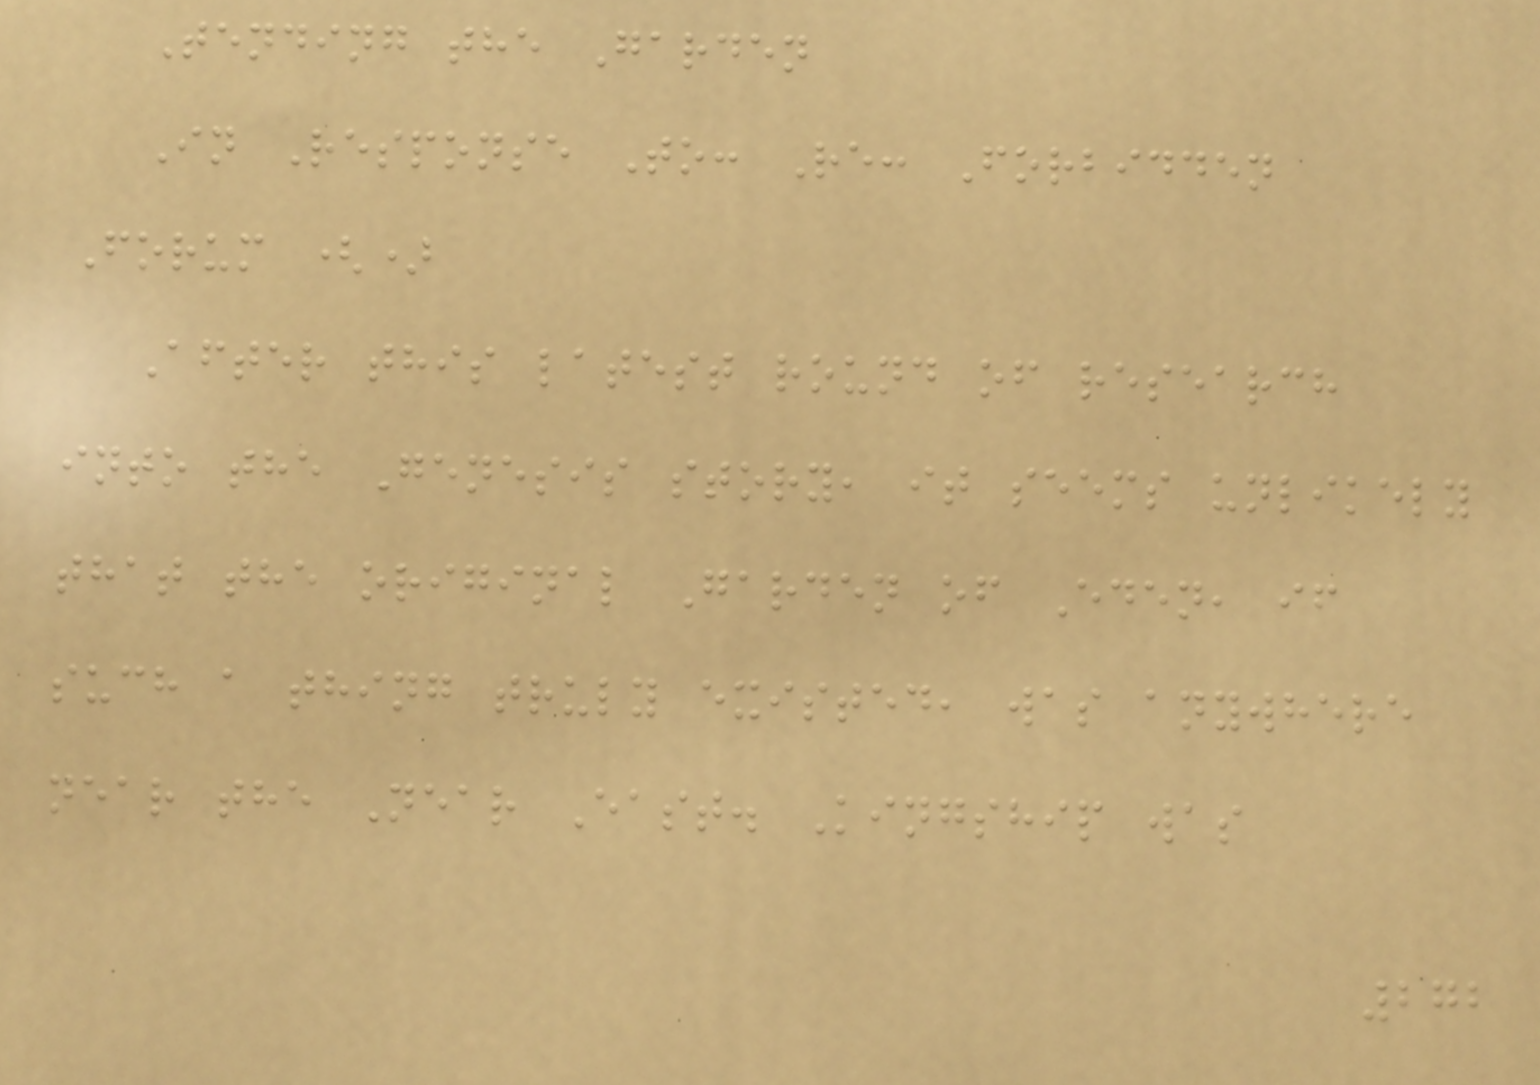Tending the Garden
In Response To: Re: Forbidden
Forum ()
After this latest round of research
into the Genesis story, it seems unlikely
that the original Garden of Eden, if
such a thing truly existed, was anywhere
near the Near East. Kingship was
272
